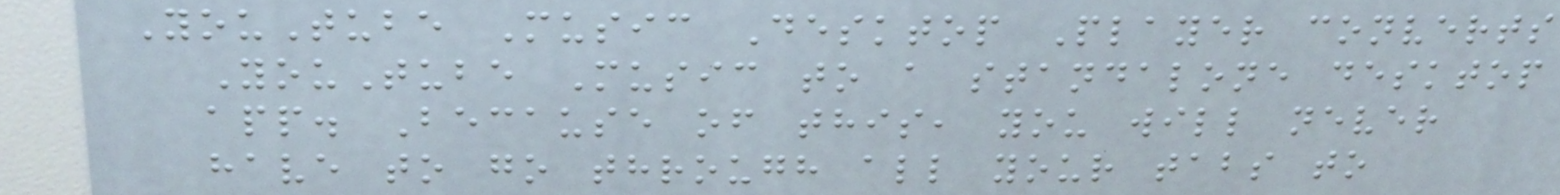YouTube Music Desktop Player converts
YouTube Music to a standalone desktop
app. Because of this, you will never
have to go through all your tabs to
